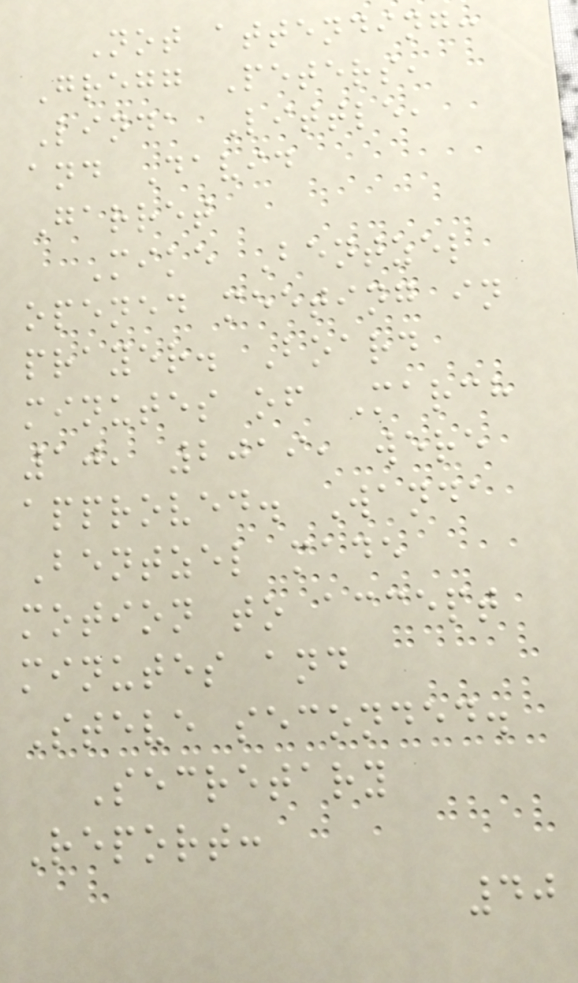Not attending:
Gregg Peters,
Linda Little,
and David
Garret
Mike Bentzel
opened meeting in
prayer. Board
minutes of March
10, 2019, were
approved. Wanda
Bentzel made
motion to accept
minutes and
Steve seconded.
Secretary
Report:
40
